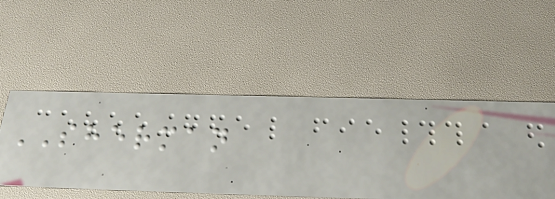SHERMAN
